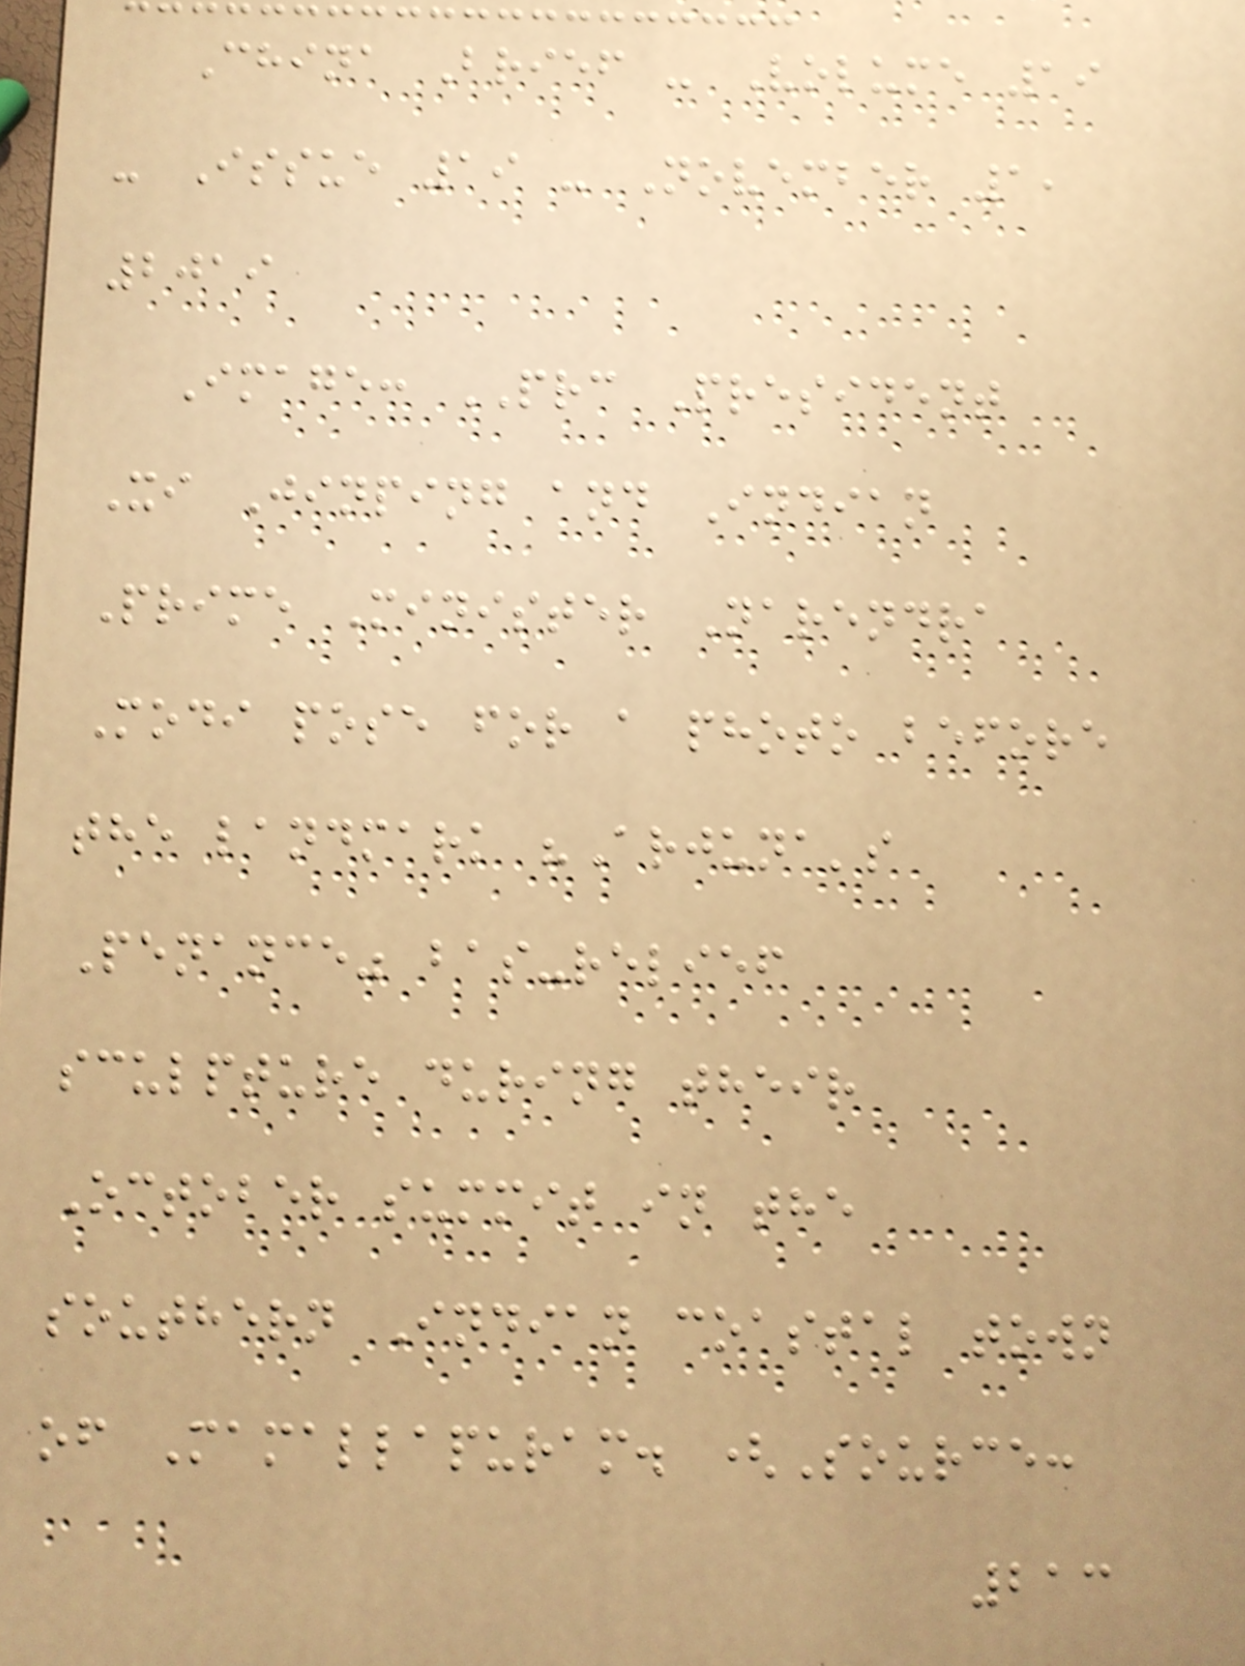China Brief - Volume 19
- Issue 19 - November 1,
2019
Image: PRC President
Xi Jinping and Indian
Prime Minister Narendra
Modi pose for a photo before
the landmark "Arjuna's
Penance" bas-relief
sculpture during their
October summit in the
southern Indian coastal town
of Mamallapuram. (Source:
213
